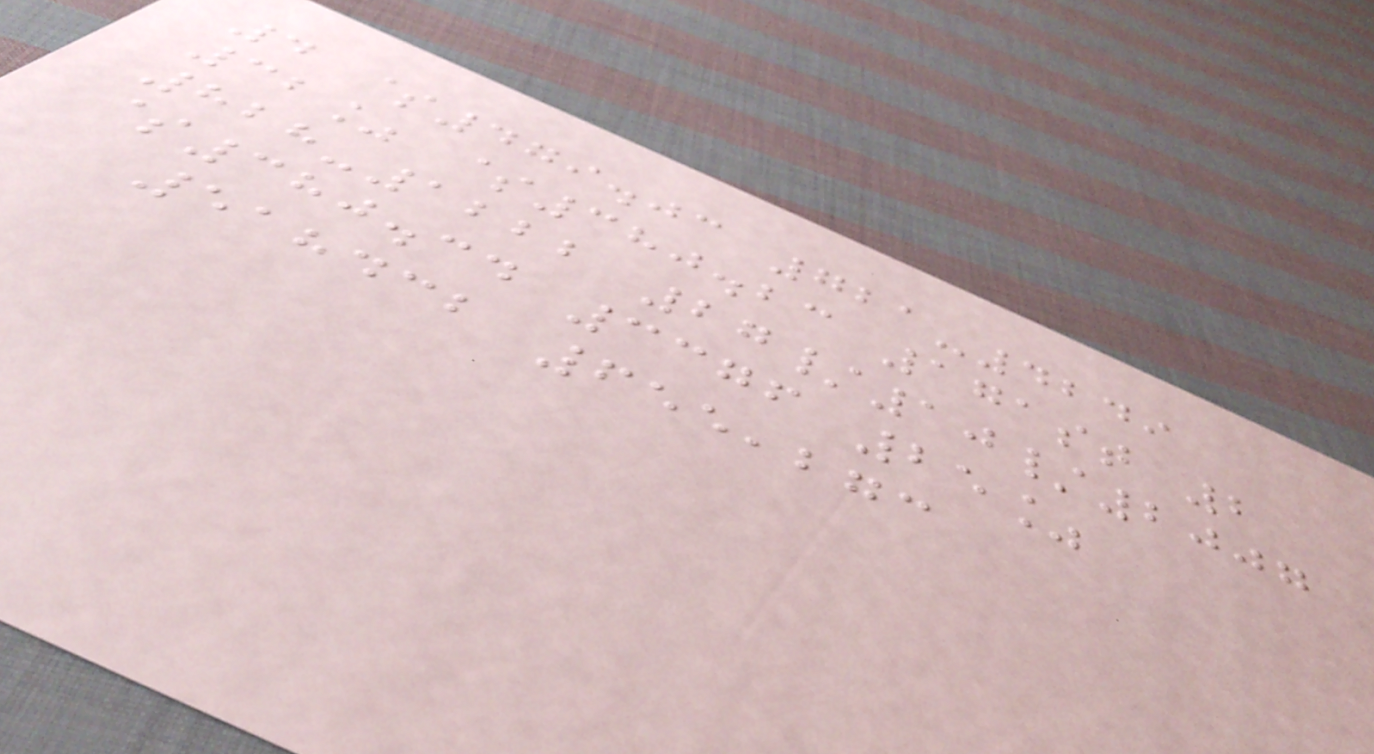4 $479.03 721-4249
32% $380.23 171st 2
828-1222 27/10/2007
$380.34 3376 25%
518432 655,273
